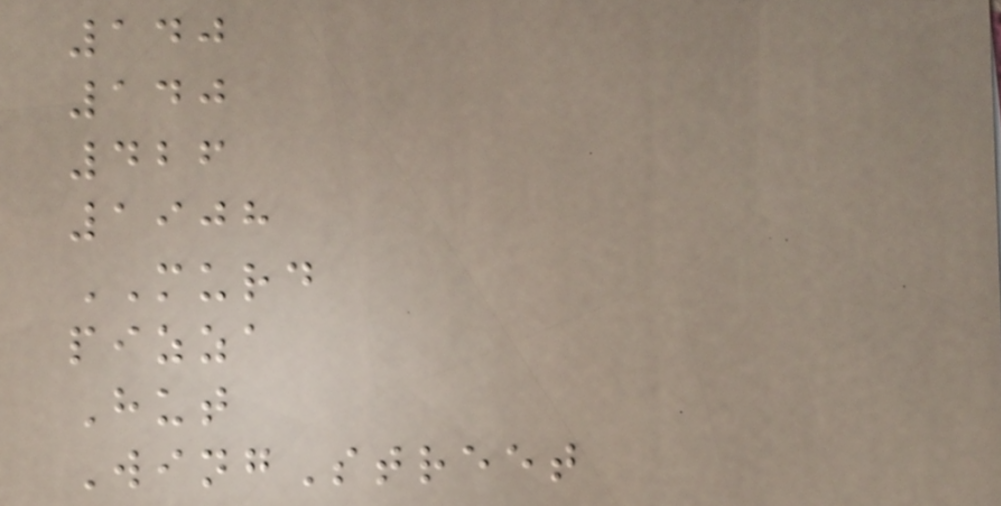140
140
426
1908
MURD
pizza
Hut
WingStreet
